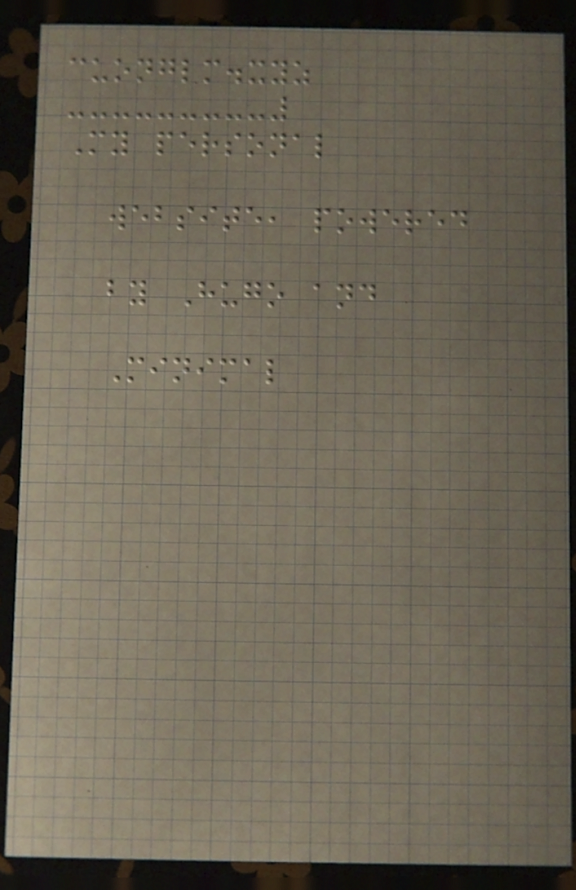cuonglm.xyz
My personal
website, powered
by Hugo and
Minimal
